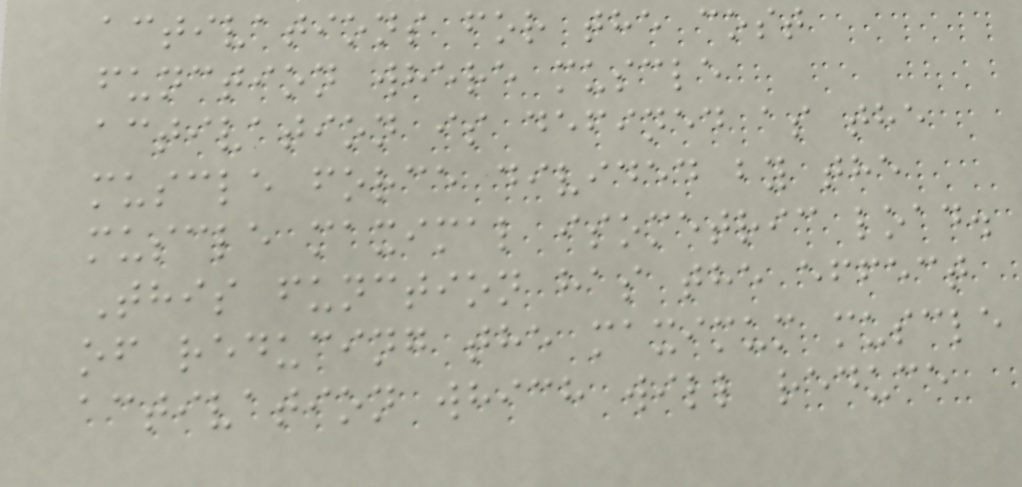activations for the cost
function where muscle
activation is defined as the
muscle force divided by the
muscle maximal isometric load.
This function has the effect
of reducing the maximum muscle
activation which will reduce
